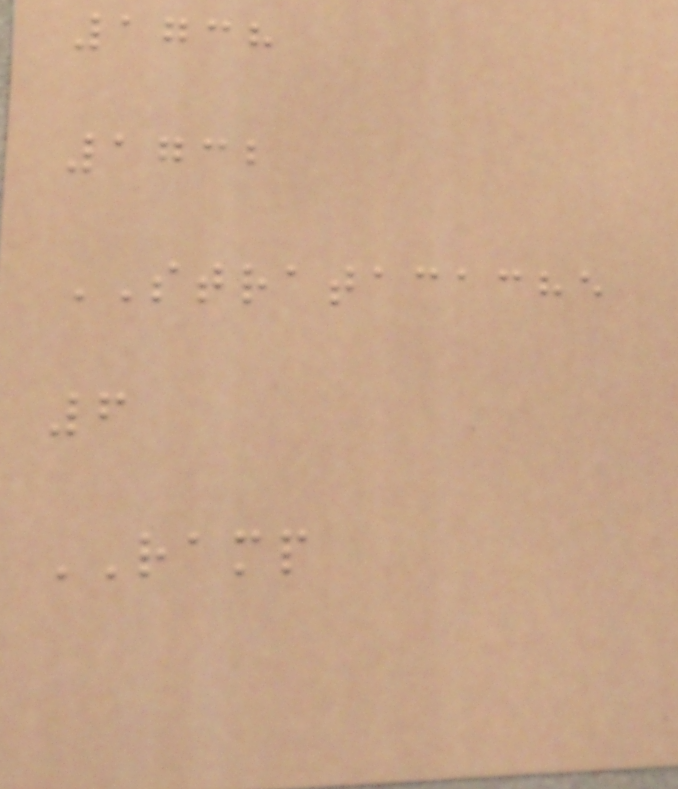1738
1732
STRATACACHE
6
RAMP
